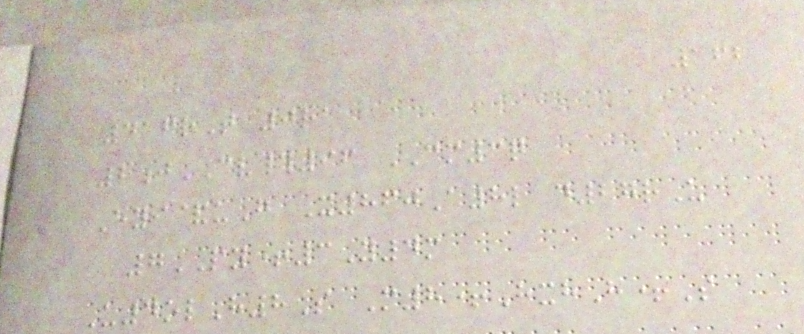162
416rT 0ra
2jCV#96 CM3q
Eyi&uG X860A8l d27rU
7PY+3Y4m
U4olH8S M8+HxhH+S
